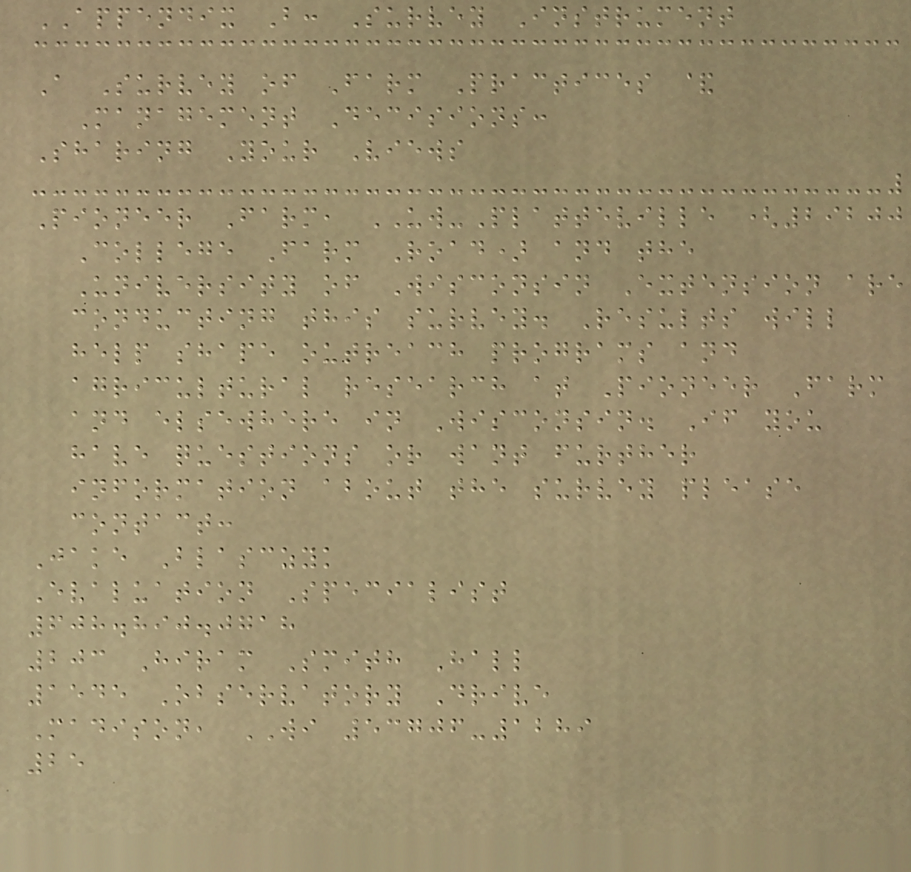APPENDIX B: Survey Instrument
A Survey of Farm Practices &
Management Decisions:
Sharing Your Views
Pioneer Farm, UW-Platteville (29200
College Farm Road) and the
University of Wisconsin Extension are
conducting this survey. Results will
help shape outreach programs and
agricultural research at Pioneer Farm
and elsewhere in Wisconsin. If you
have questions or want further
information about the survey please
contact:
Jake Blasczyk
Evaluation Specialist
608.890.0718
203 Hiram Smith Hall
1545 Observatory Drive
Madison, WI 53706-1289
25
